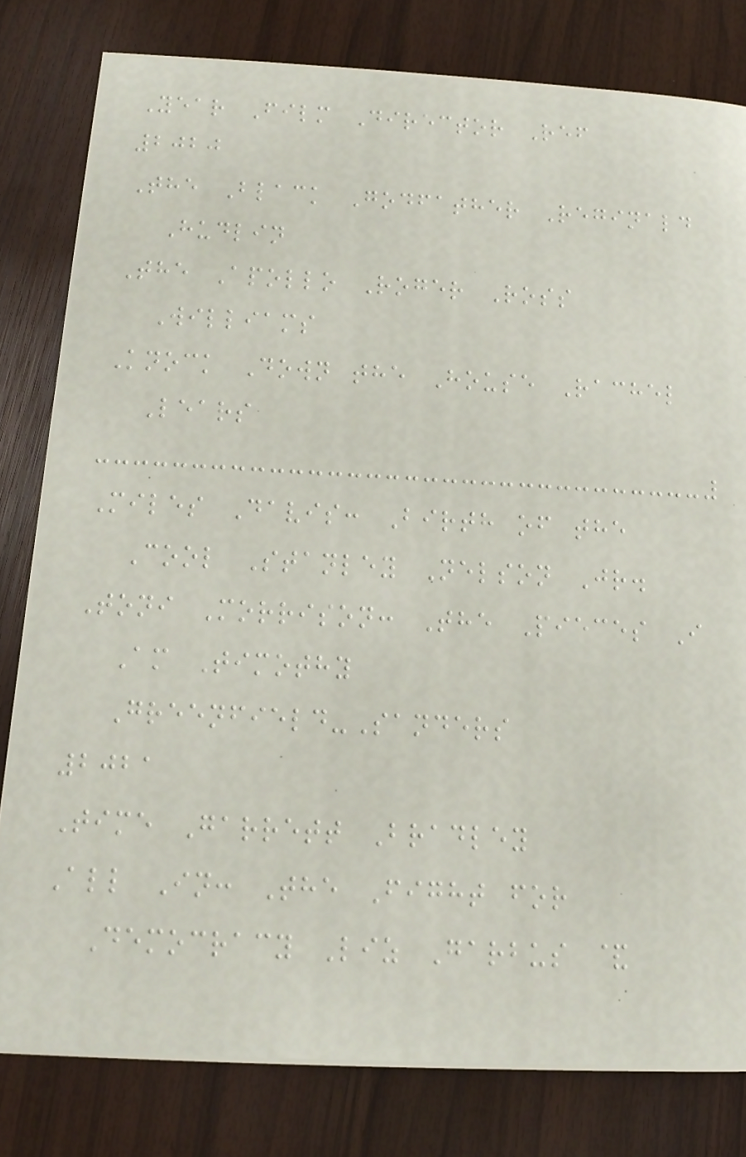Year Film Director Ref
2020
The Black Godfather Reginald
Hudlin
The Apollo Roger Ross
Williams
Knock Down the House Rachel
Lears
Miles Davis: Birth of the
Cool Stanley Nelson Jr.
Toni Morrison: The Pieces I
Am Timothy
Greenfield-Sanders
2021
Time Garrett Bradley
All In: The Fight for
Democracy Liz Garbus &
